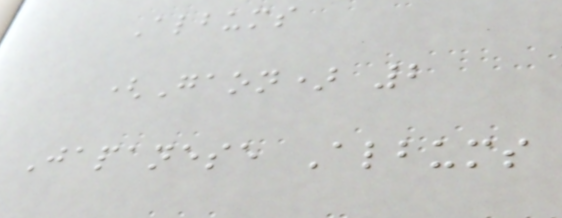Albums
(Gaon) 2
Japanese Albums
